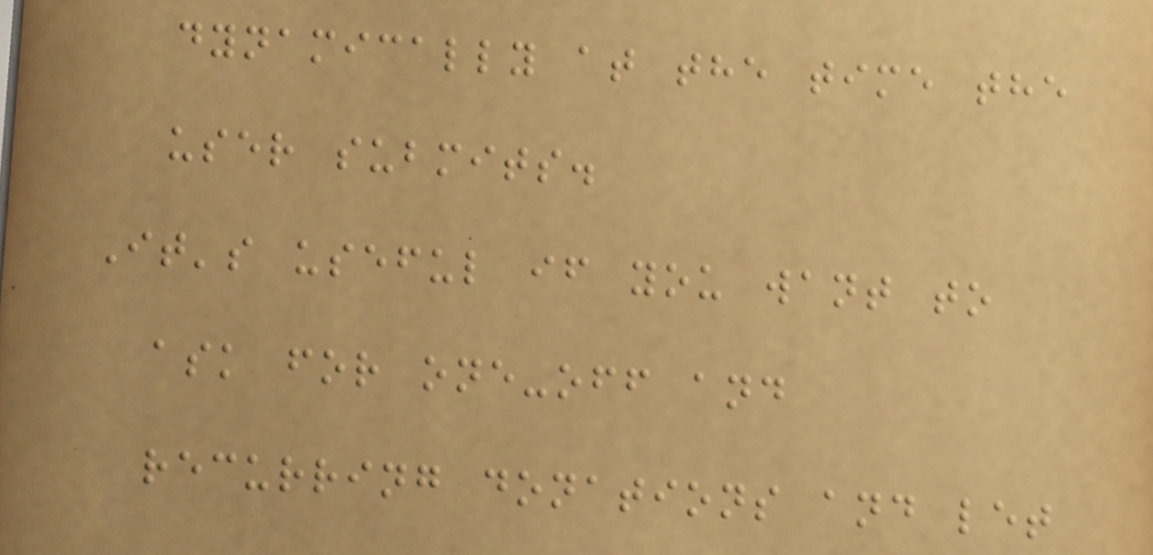dynamically at the time the
user submits.
It's useful if you want to
ask for one-off and
recurring donations and let
